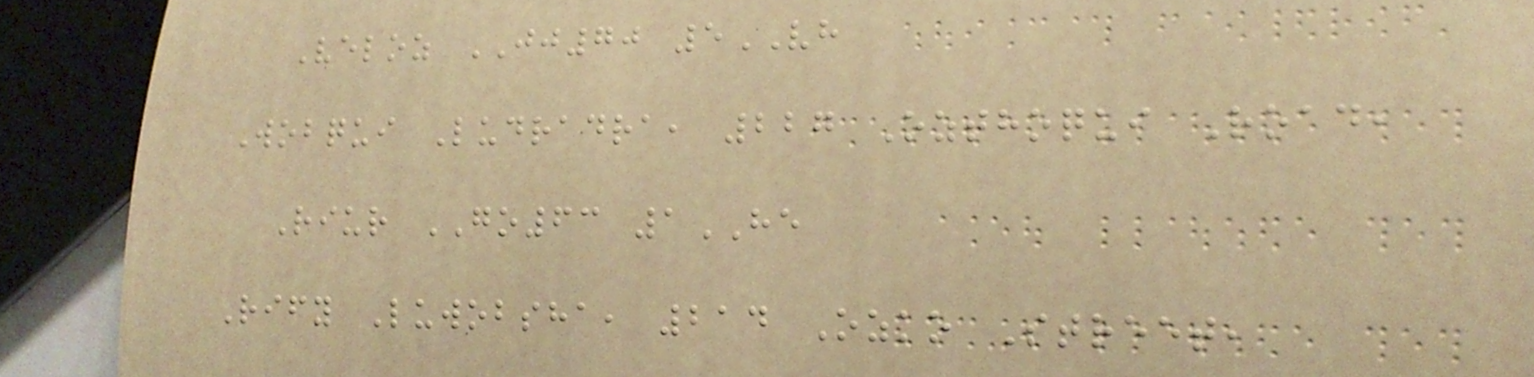Veloz JJ70 5VH
Wobqui Ludradra, 227 Ozthoqui Road,
Riur GO63 1HE
Rify Luwobsha, 214 Ozko Street,
